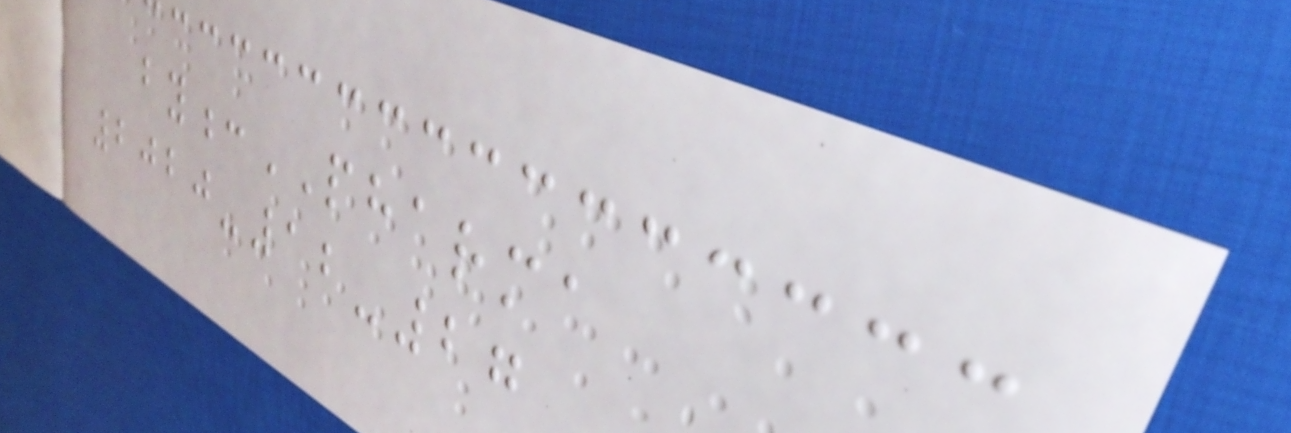by:PHARMA
2020-12-27
